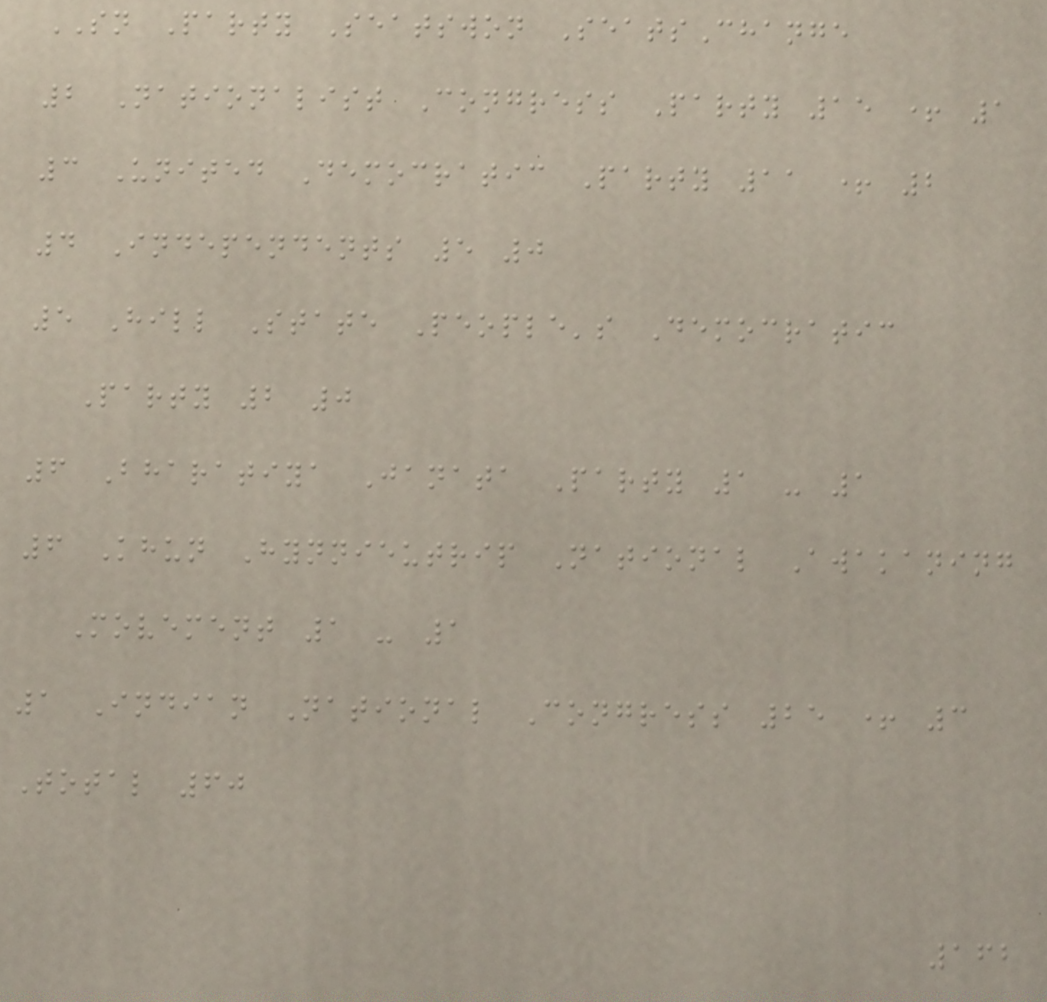SN Party Seatswon SeatsChange
2 Nationalist Congress Party 15 + 1
3 United Democratic Party 11 + 2
4 Independents 5 0
5 Hill State People's Democratic
Party 2 0
6 Bharatiya Janata Party 1 - 1
6 Khun Hynnieutrip National Awakaning
Movement 1 - 1
1 Indian National Congress 25 + 3
Total 60
162
